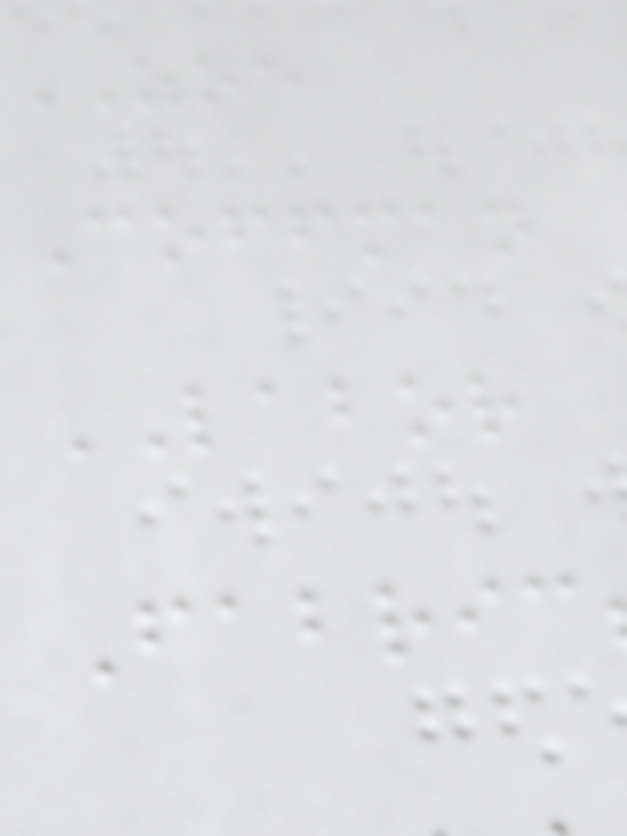Coffman
LABOR
Fabric
